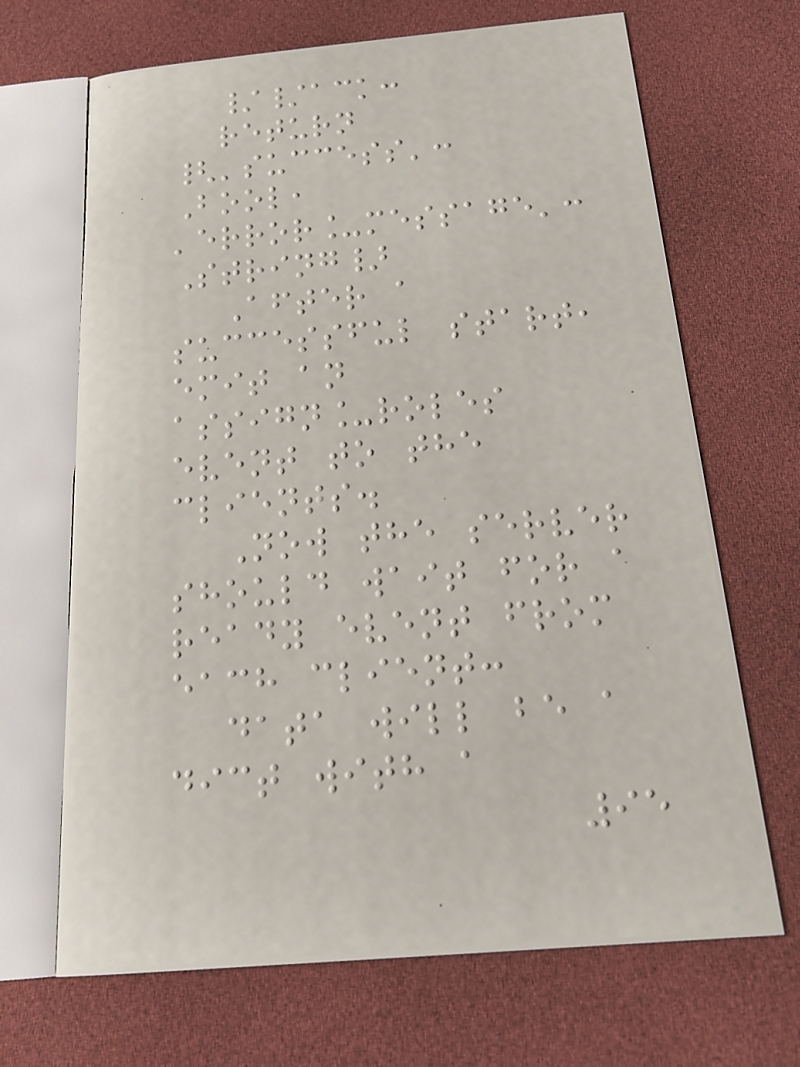//ack:
return
{'success':
Bool,
'error_message':
String}
After a
successful start,
emit an
assign_roles
event to the
clients.
Now the server
should wait for a
ready event from
each client:
data will be a
dict with a
95
